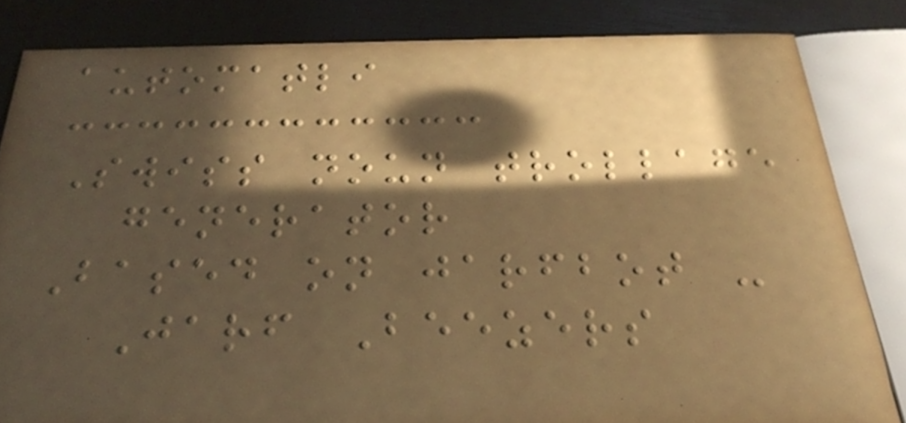automatli
Swiss noun trollage
generator
Based on jarfbot -
Jarf Beezers
